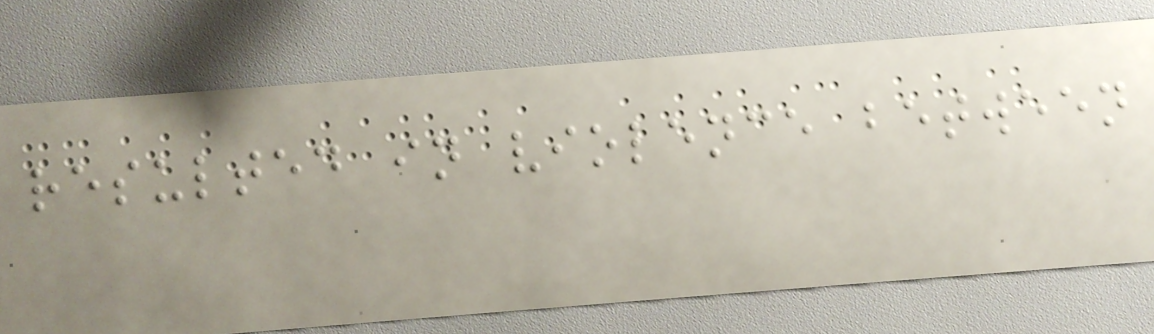resulted in violence between
